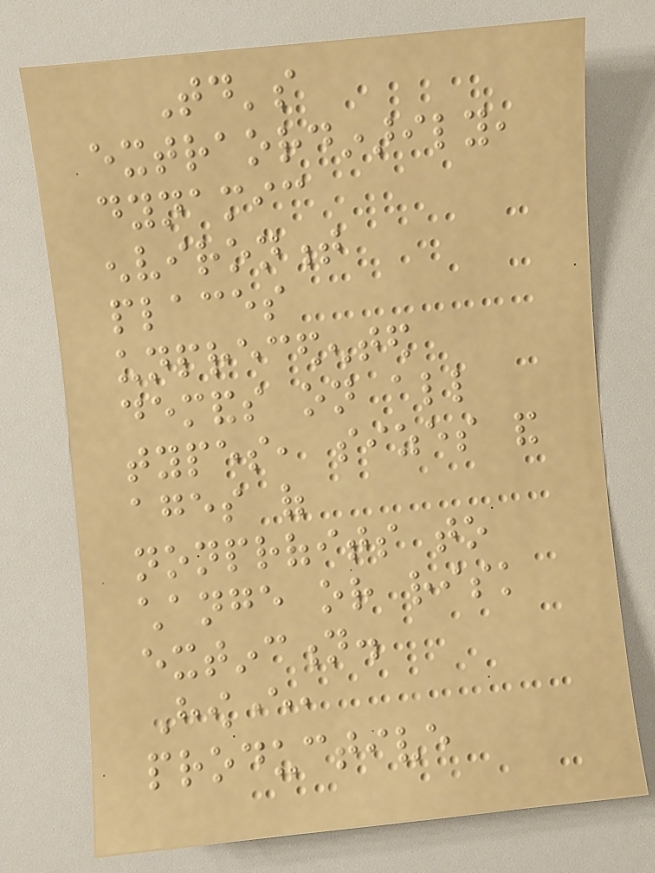Today's
extraordinarily,
dynamic
environment
places
unprecedented
demands on all
types, sizes and
ages of
nonprofits to
change or risk
extinction.
However,
productive
